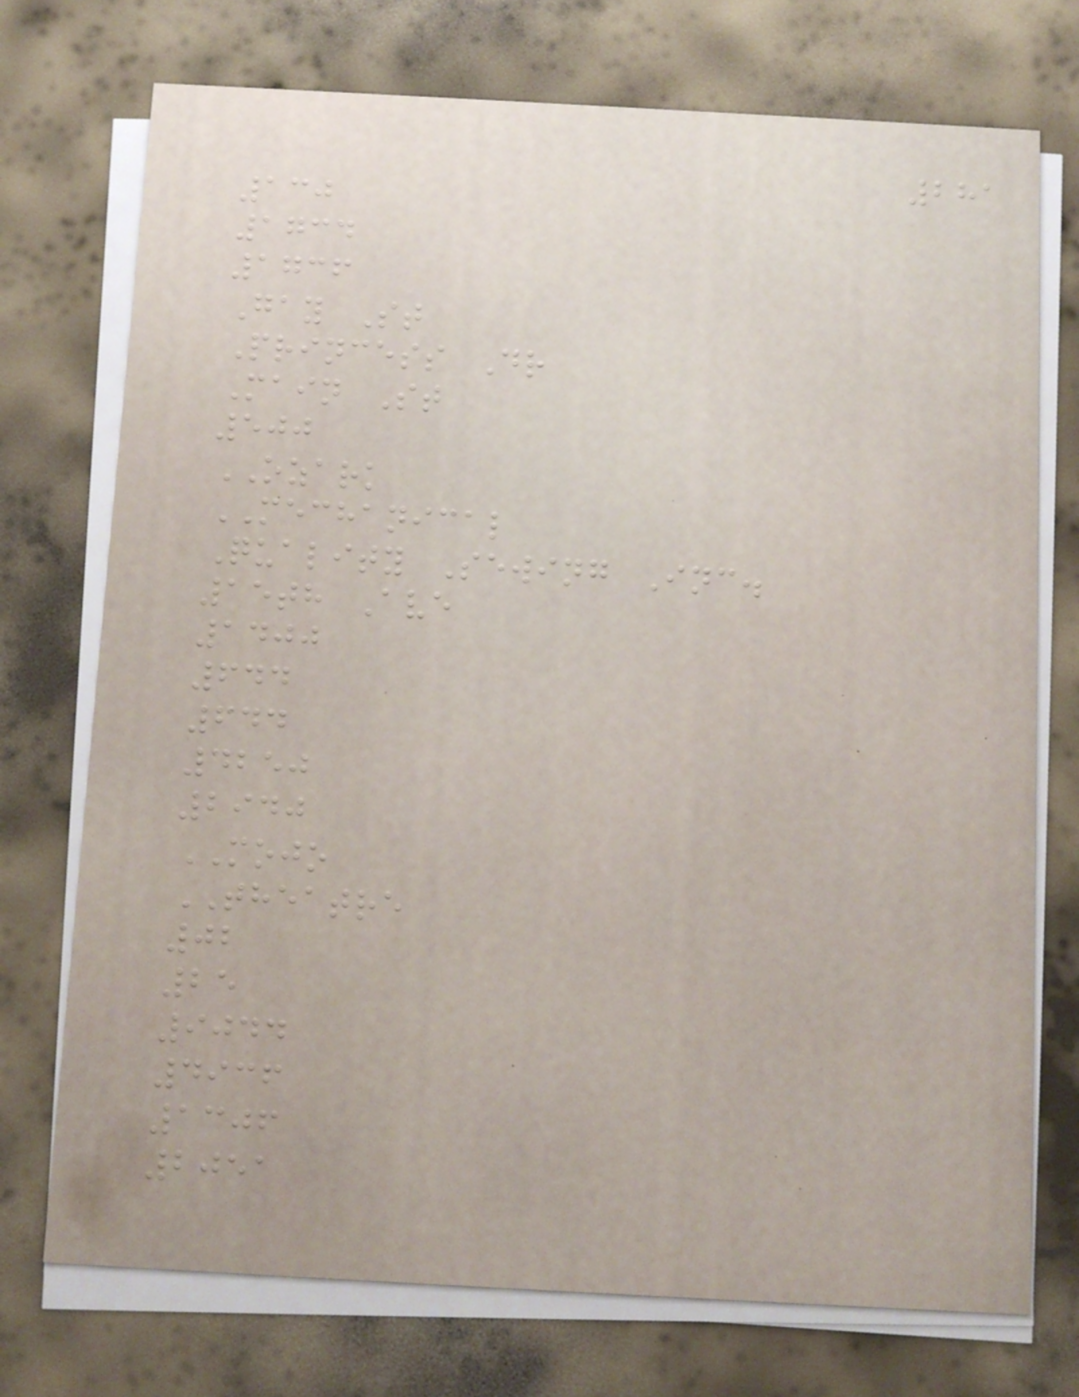281
130
1734
1736
Gay St
Princess Dr
Main St
500
OZARK
MECHANICAL
Quality Sewing Inc.
15th Ave
1400
644
644
4250
2940
MOJO
THEATRE
02
25
9044
4936
1306
2051
